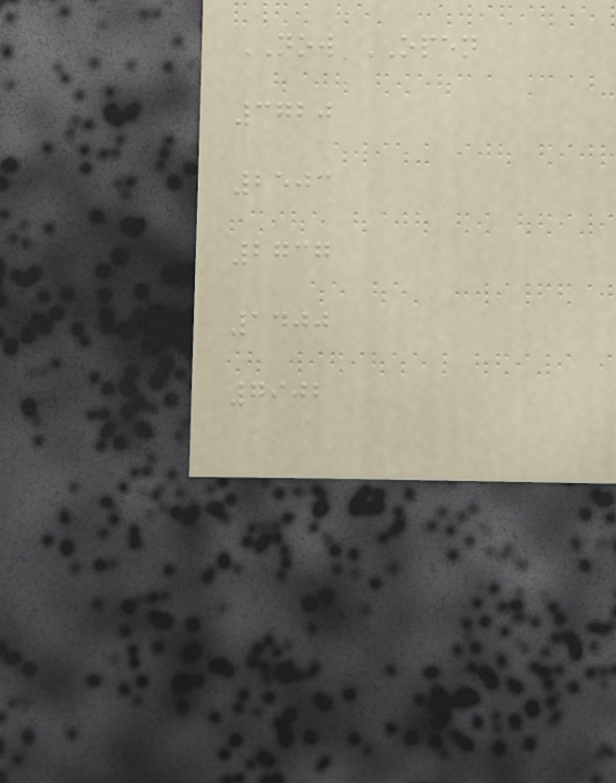NOW OPEN
3720
2503
2737
1400
7902
